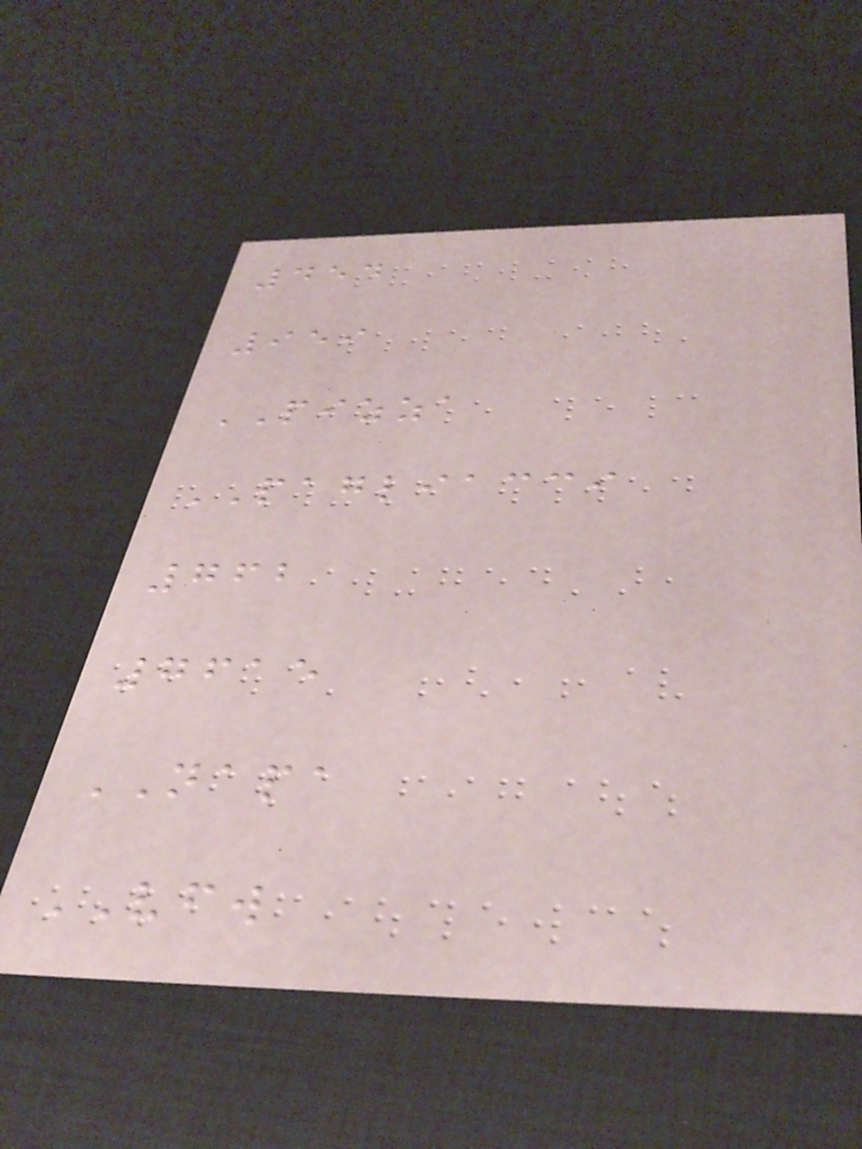454
959
PIZZA
PAGLIACCI
762
7615
NAPA
VFW
